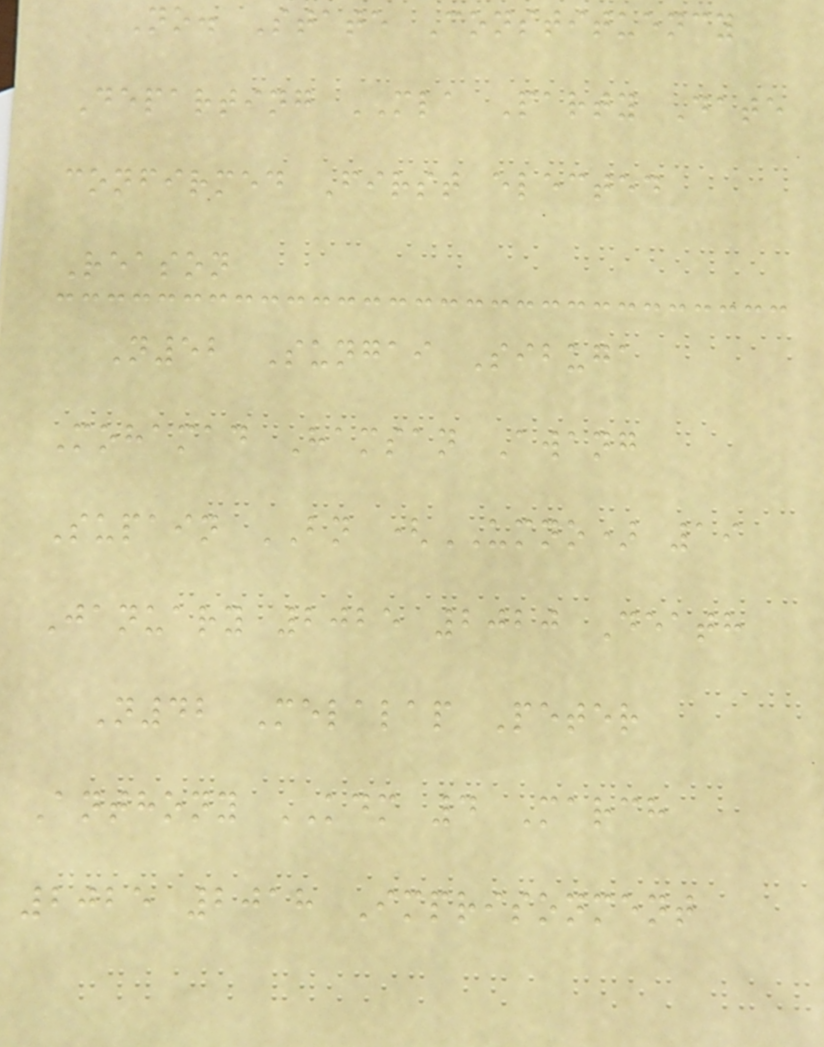No. State Constituency
Departing MLA Party Date
confirmed First elected
Reason
N52 Sungai Sibuga
Mohamad Hamsan Awang
Supain BN (UMNO) 19
January 2025 2020 Death
N42 Melalap Peter
Anthony KDM 4 March
2025 2018 Imprisonment
